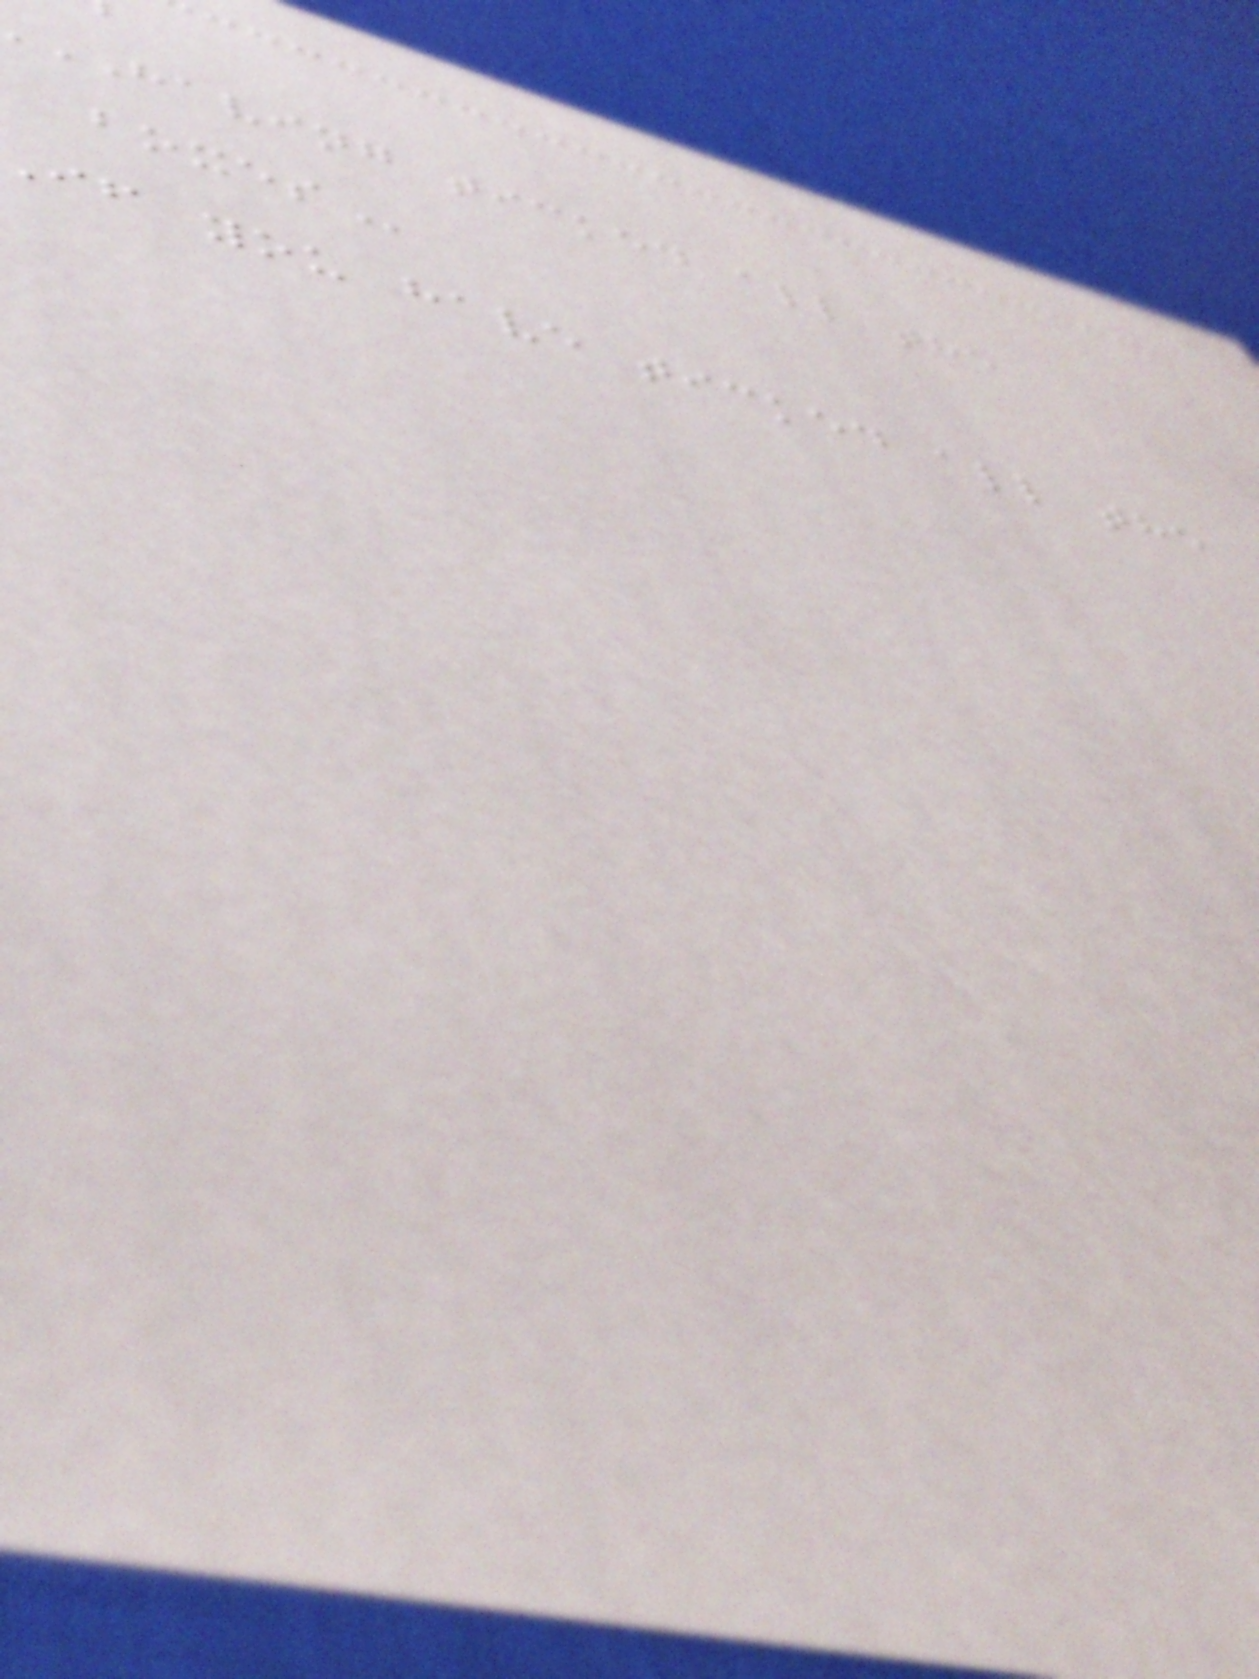HAVING ticked all the
if you have ticked all the
